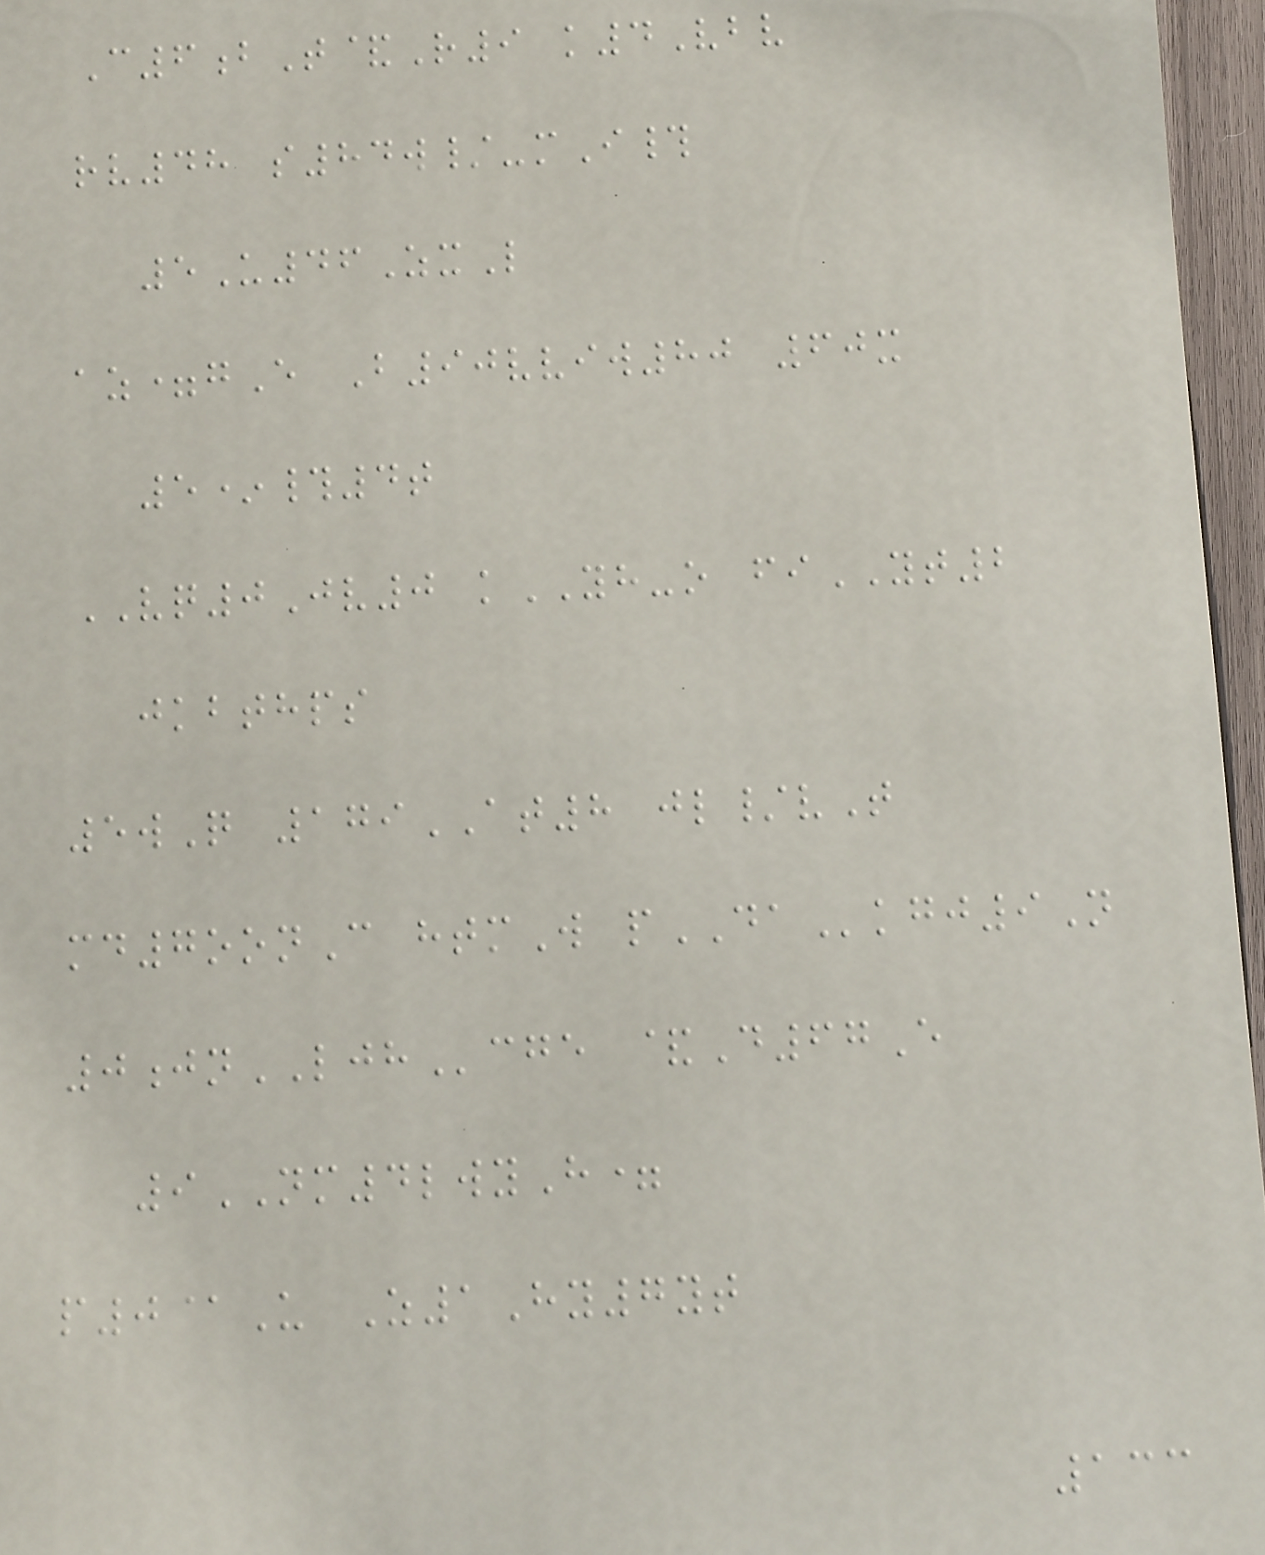C6bT&R9 k4Vbv
rv48 s84w/-mI#
5U46ZxL
az=gE B90vviw80 60x
5*#4t
VQ0Jv0 kYH-o fiYT2
jkbthps
5wQ 179AT8 jl/vT
md7oonC htmW pDAkgj9N
0jnLJHcge &D67E
9NM4lwyH=
p0@U Z1Hy7yt
133
